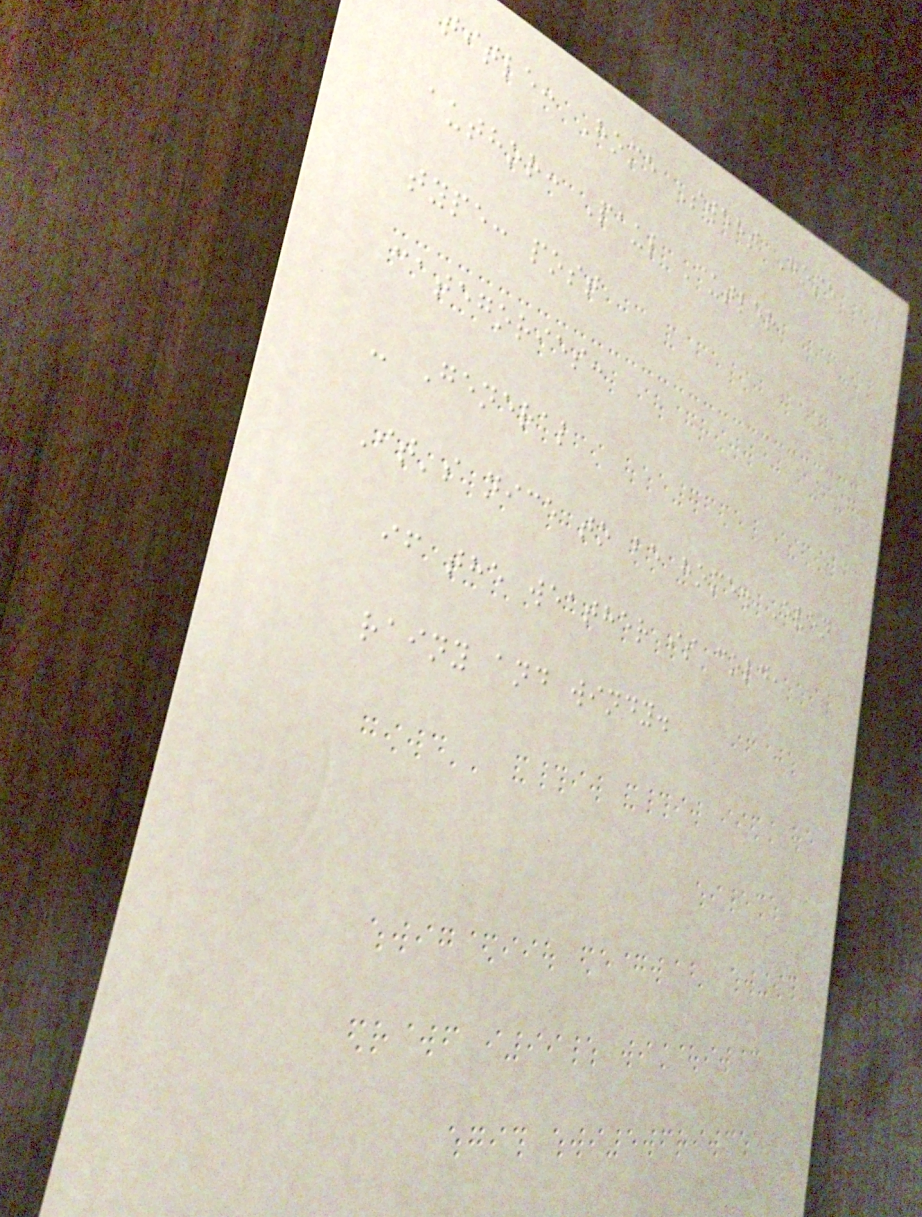title: Home Sweet Home
author: Paul Cutler
type: post
categories:
- General
It's nice to be home. Even
if the weather is cold,
rainy and windy.
